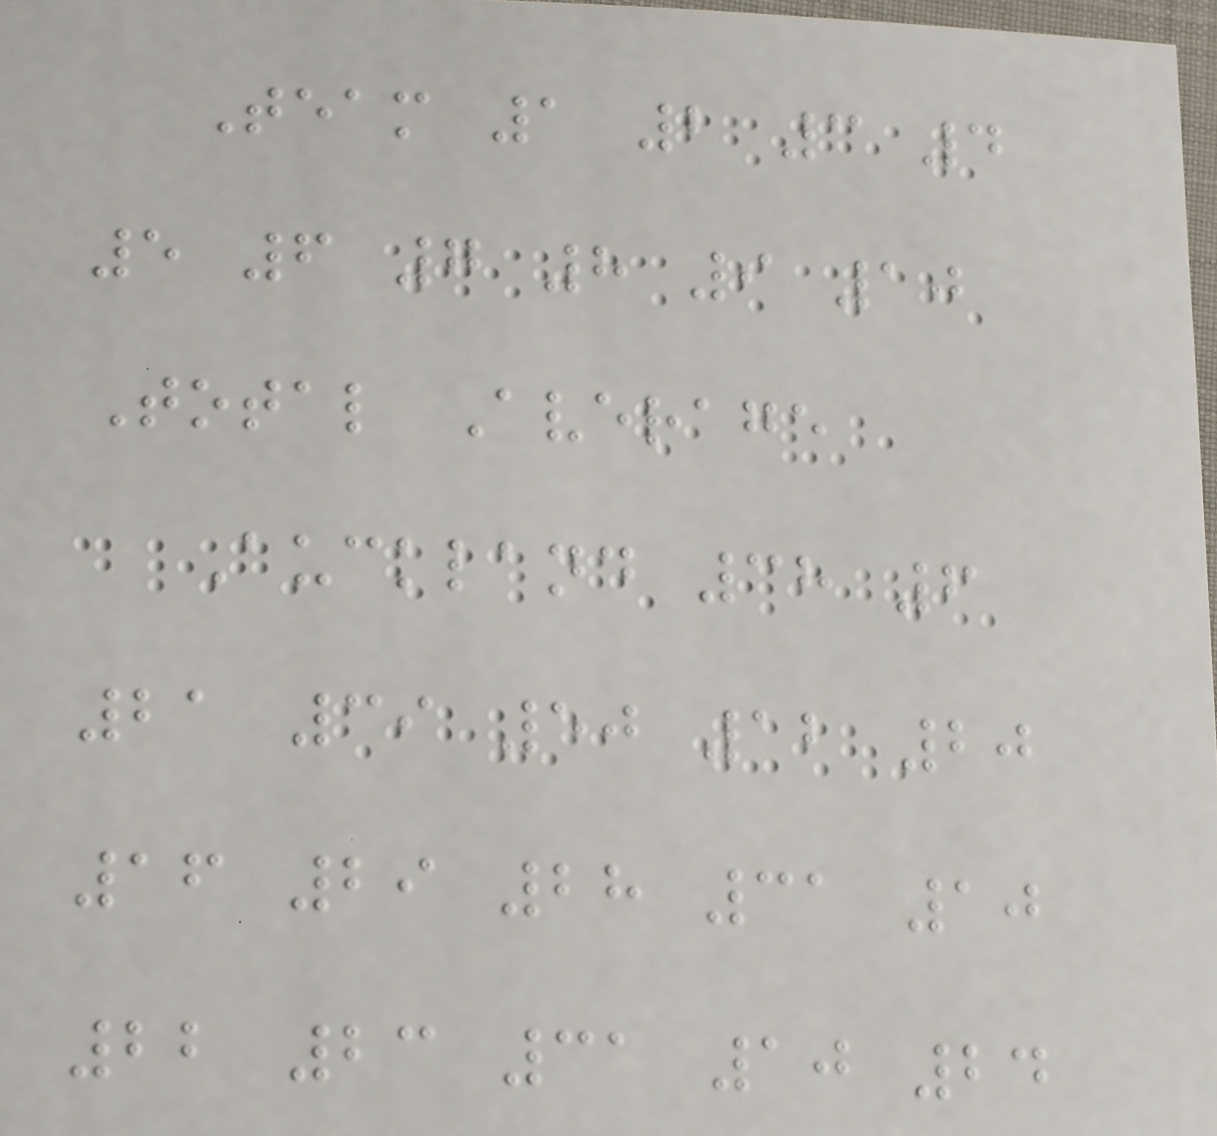Team 1 2 3 4
5 6 7 8 9 10
Total Average
Auckland 38 6
21 39 50 12 20
16 29 28 31 10
22 23 31 10 24
